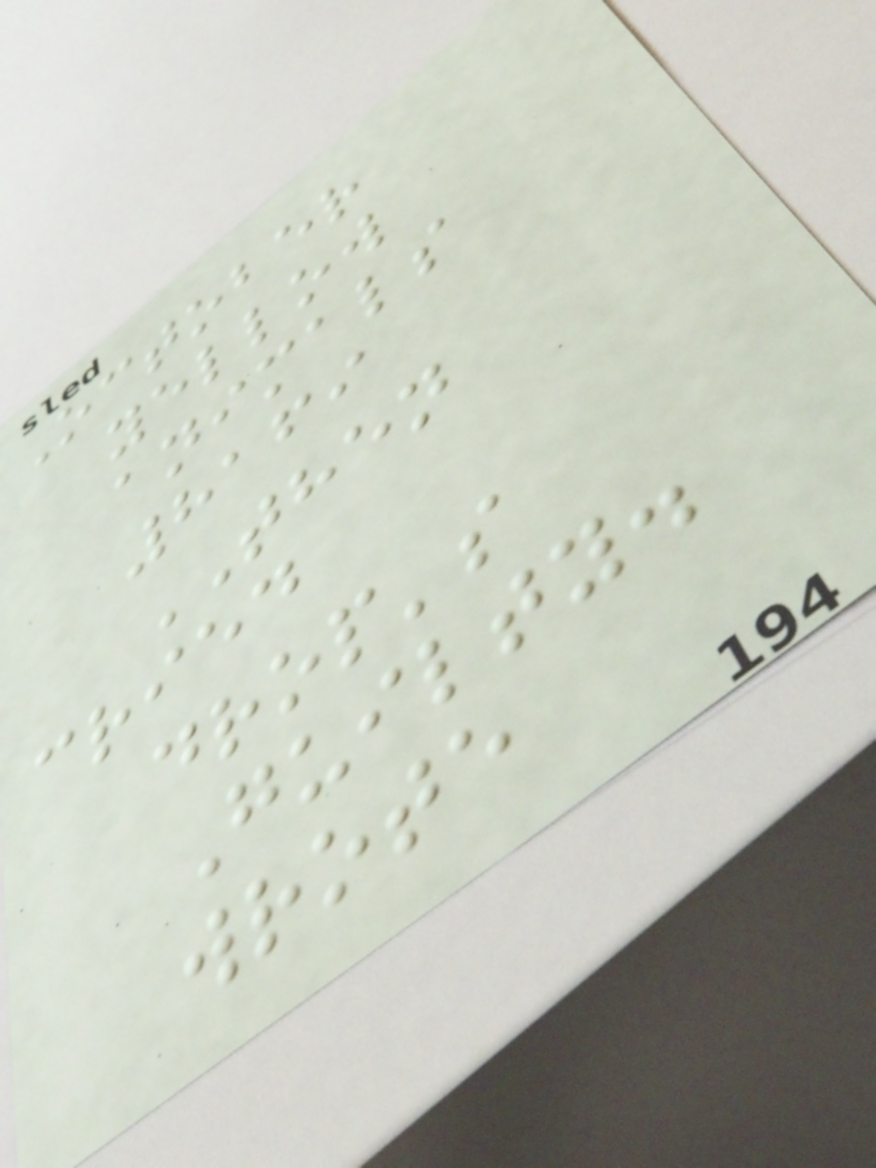October
yellow
animals
8169
THEN
cried
drop's
Guilty.
wrote
